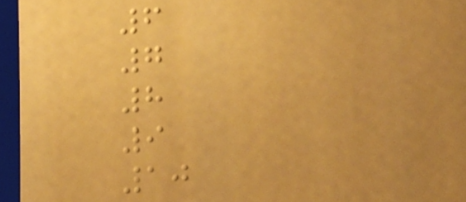6
7
8
9
10
